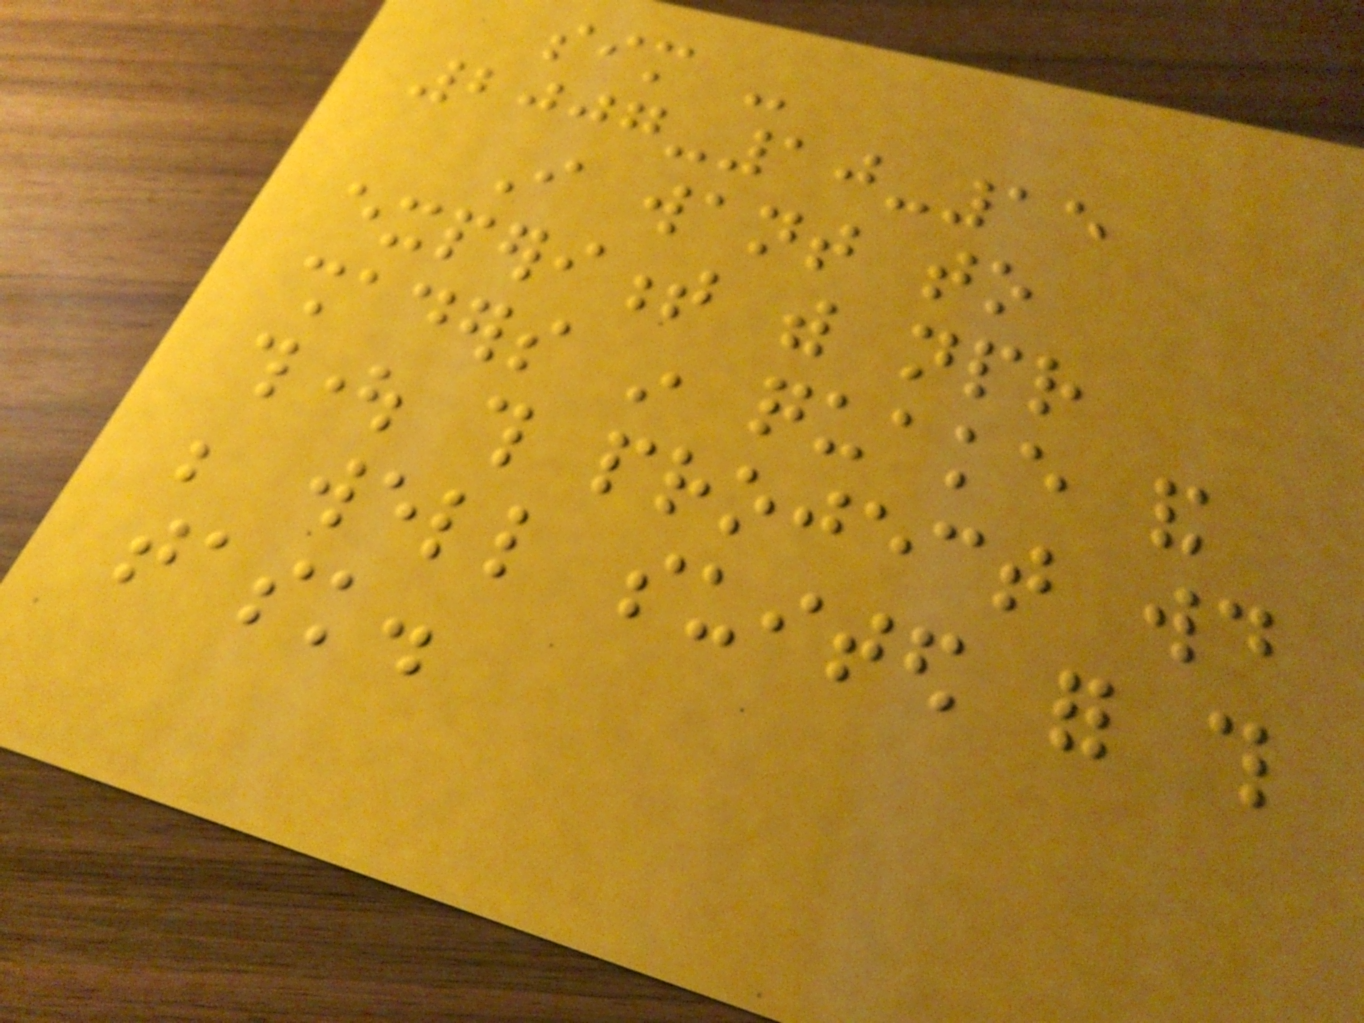sim -
2007-10-15
I want to
experiment with npr
shaders in quake and
thought this project would
be well suited for this
task.
